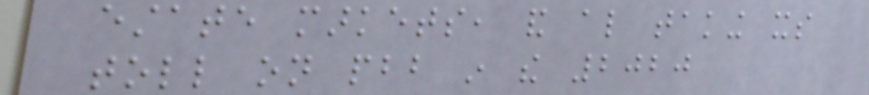estate markets, and also taking its
toll on pbb in the 2020
